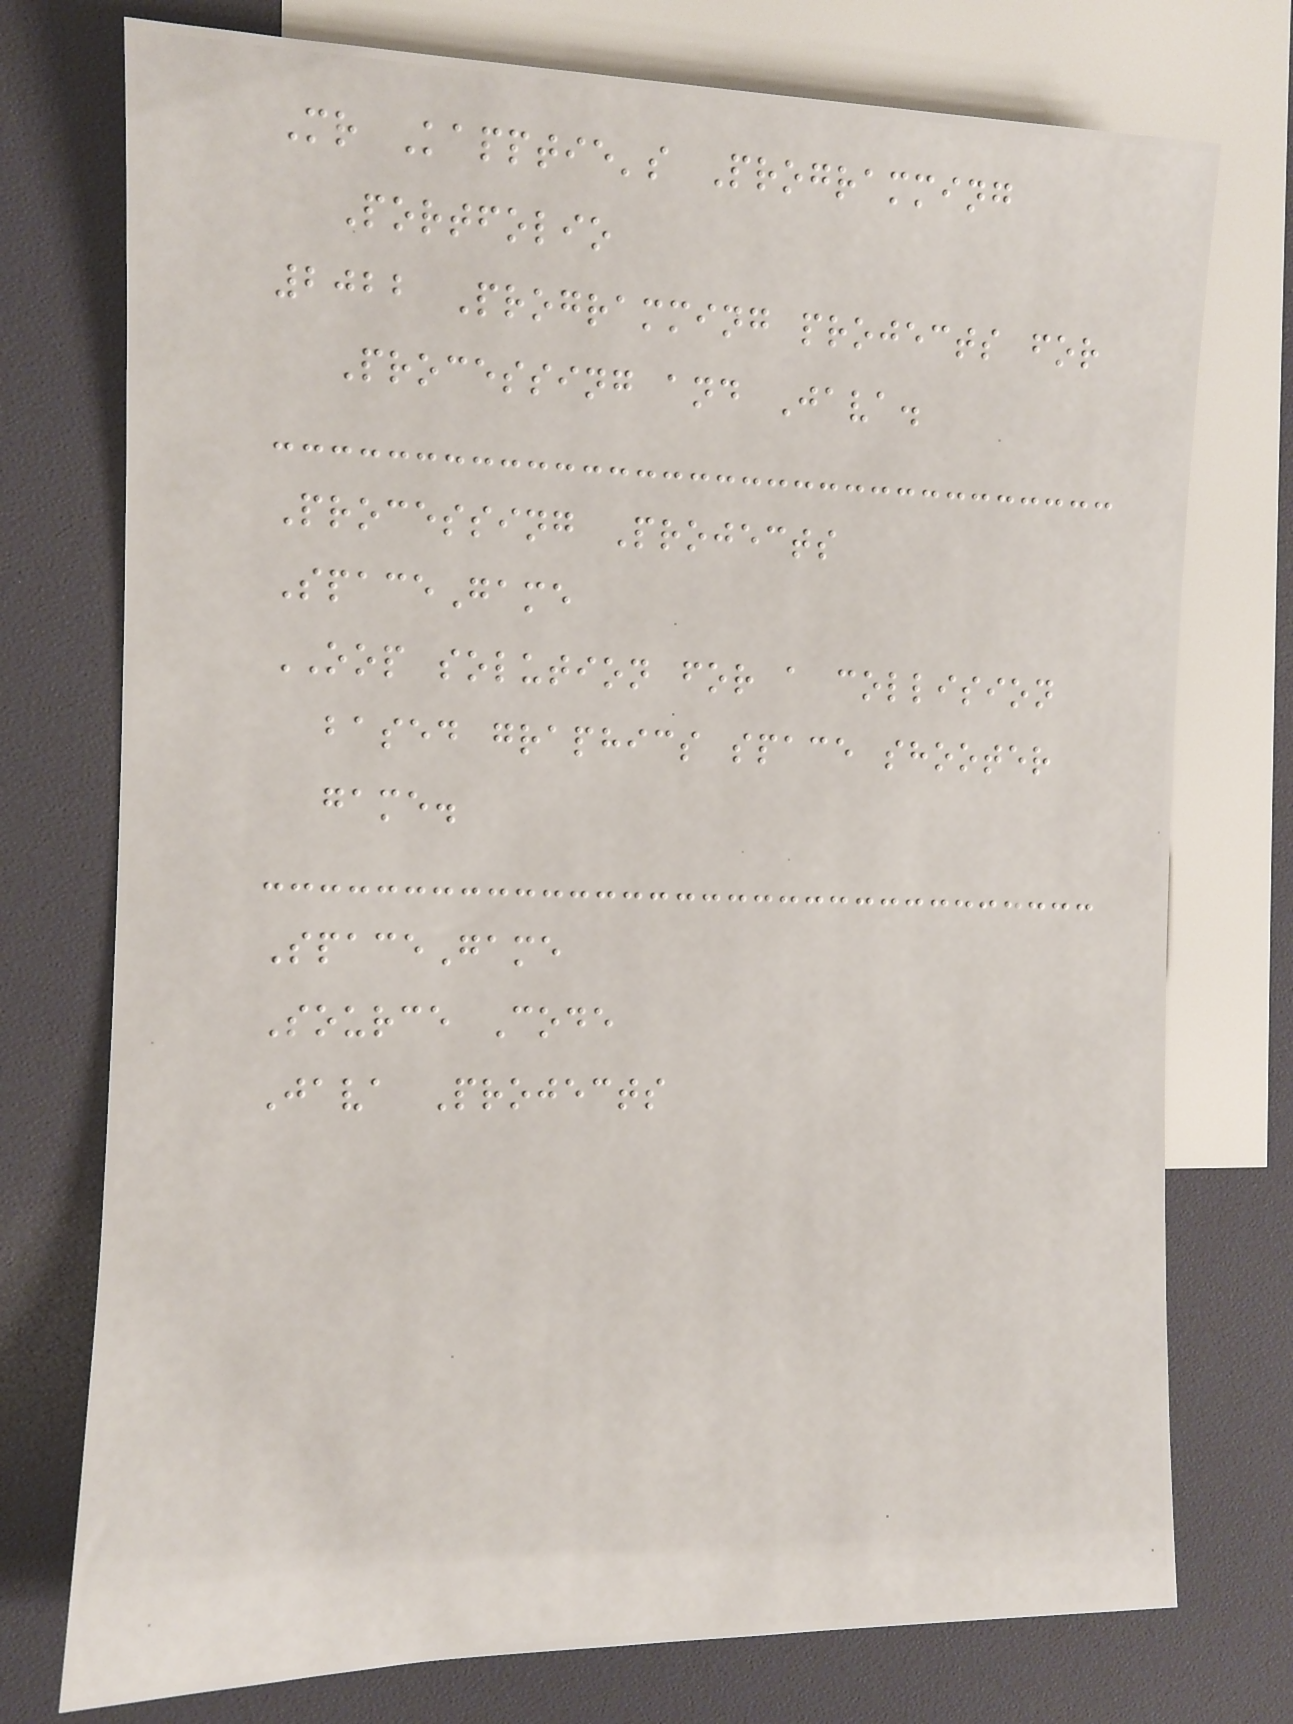Mr Kapptie's Programming
Portfolio
2022 Programming projects for
Processing and Java.
Processing Projects
SpaceGame
OOP solution for a collision
based graphics space shooter
game.
SpaceGame
Source Code
Java Projects
